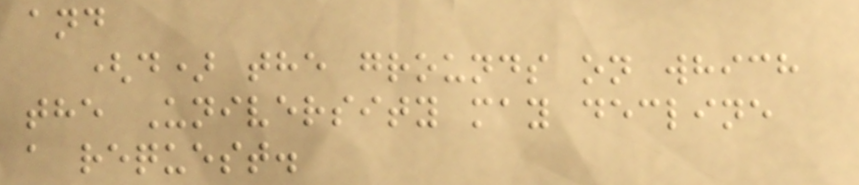and
(d) the grounds on which
the University may decline
a request.
